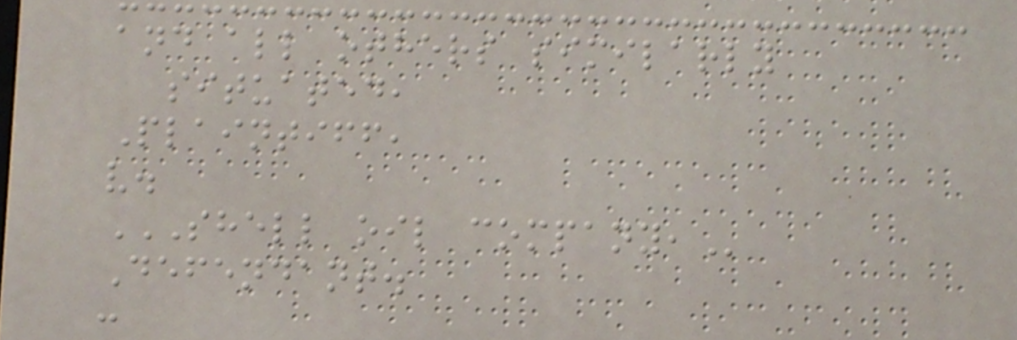and all others similarly
situated,
Plaintiff,
v.
SHELL OIL COMPANY,
Defendant.
:
